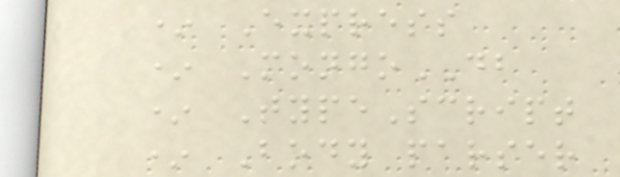* Express
* MongoDB
* TypeScript
* Body parser
